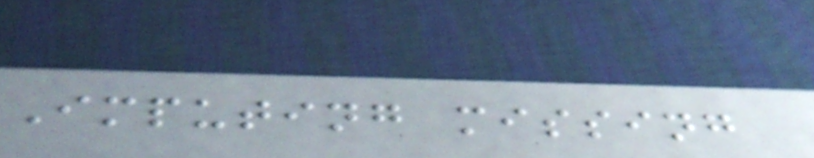Imputing missing
